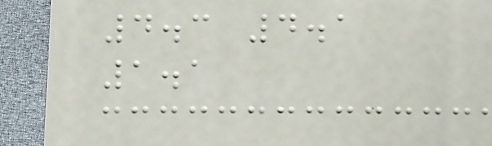4.3 4.1
1.1
